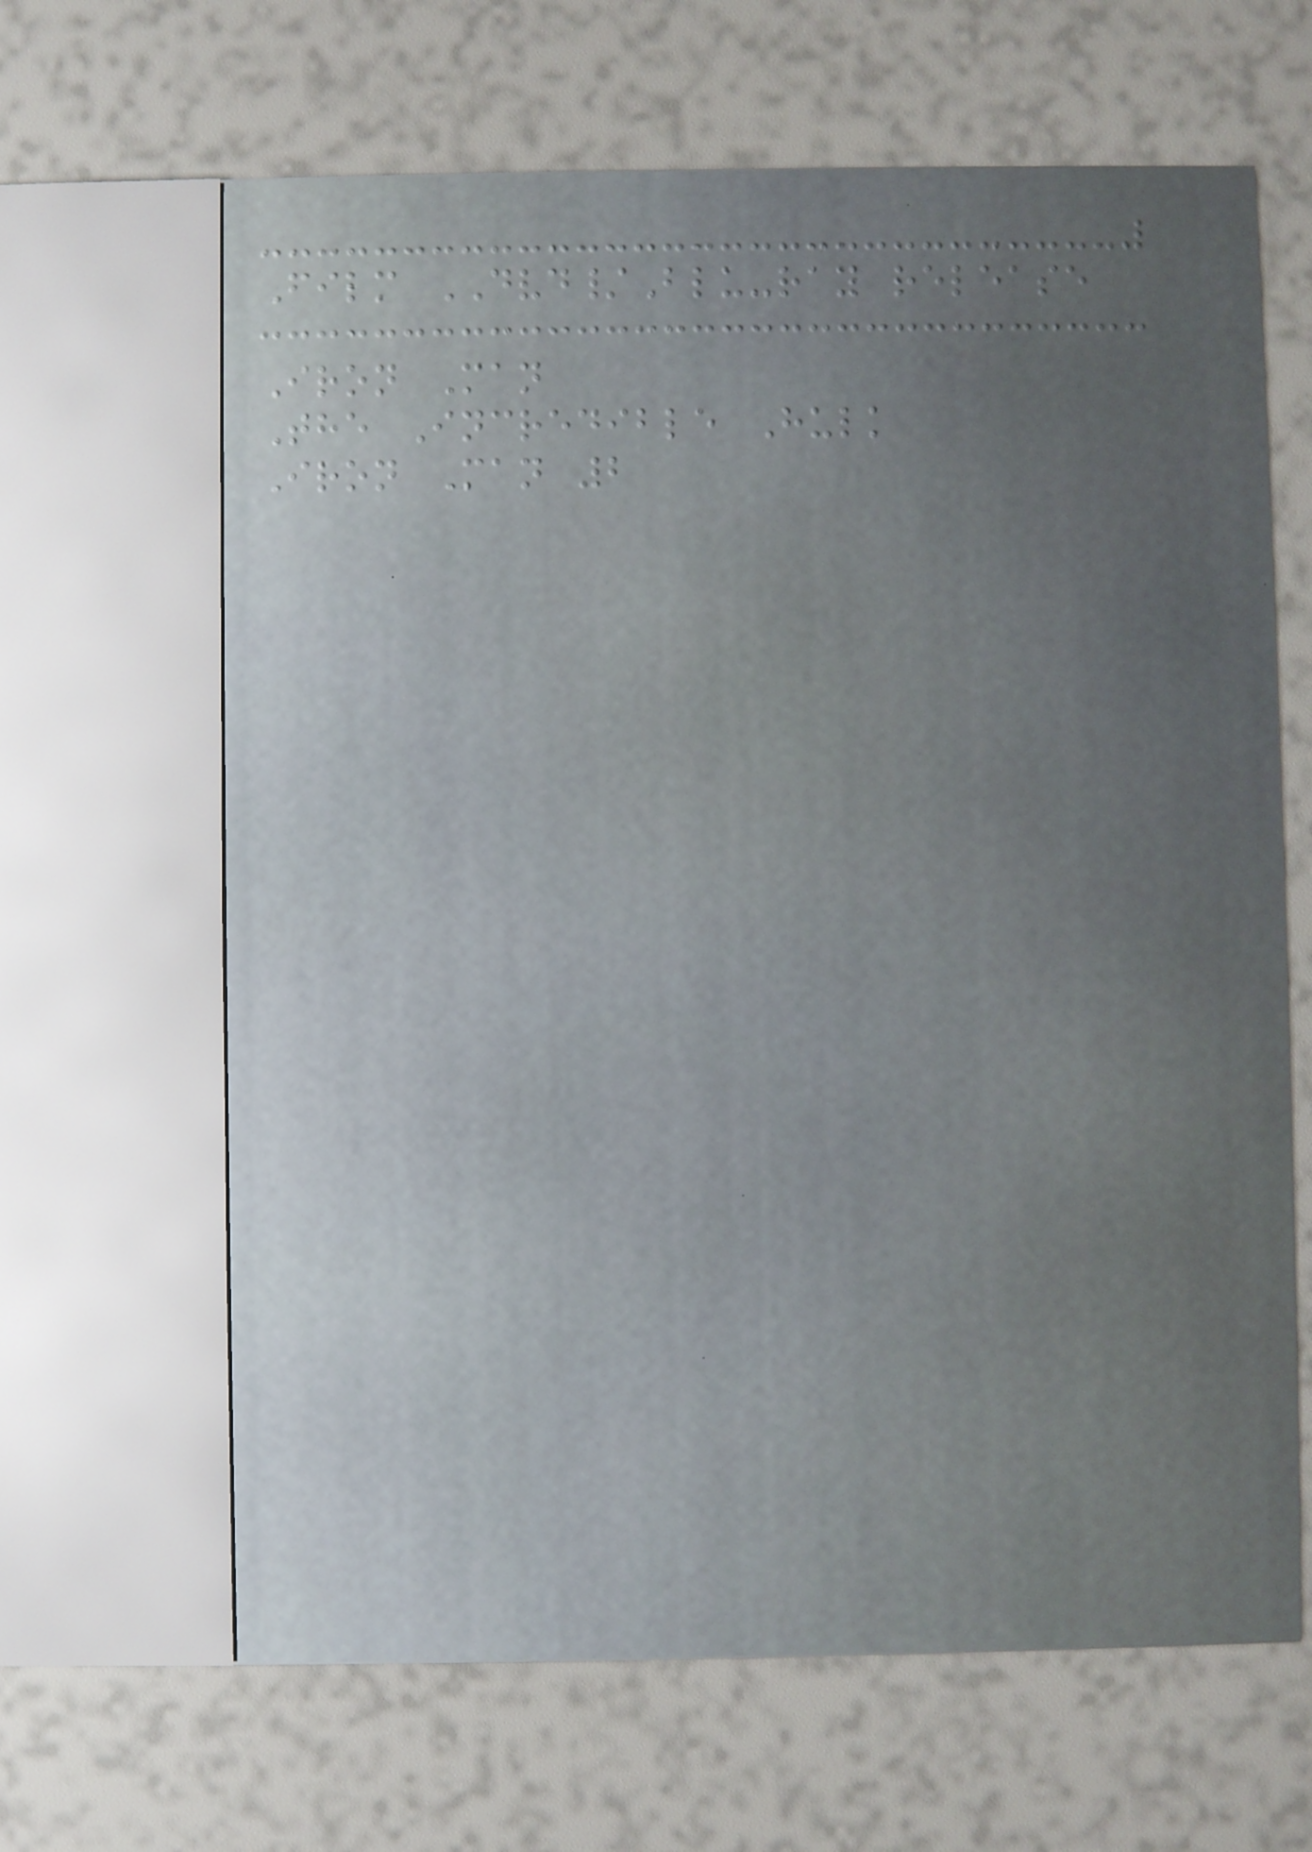Film DVD/Blu-ray release
Iron Man
The Incredible Hulk
Iron Man 2
